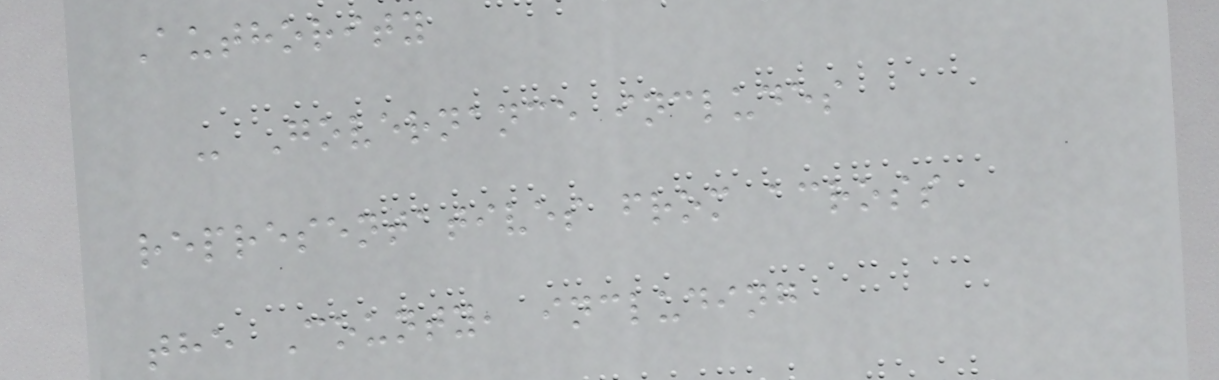Authority
- Governance includes
representatives from across
the County, including
